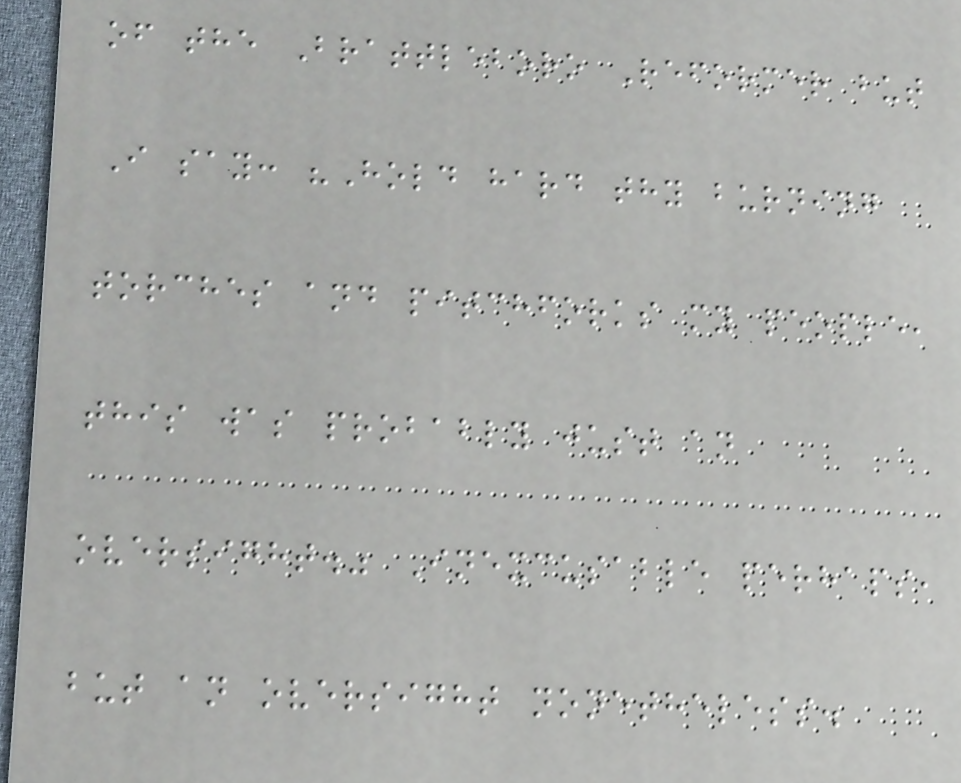of the Brattleboro Reformer but
I say: "Hold hard thy burning
torches and pitchforks my people,
this was probably just an
oversight." Inexcusable perhaps,
but an oversight nonetheless.
